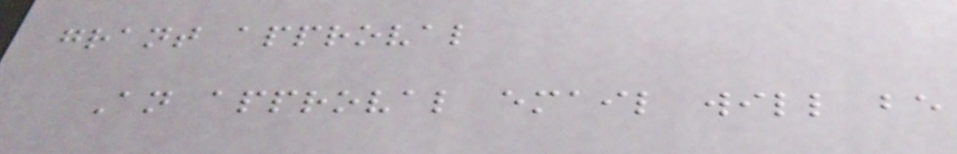grant approval
An approval email will be
